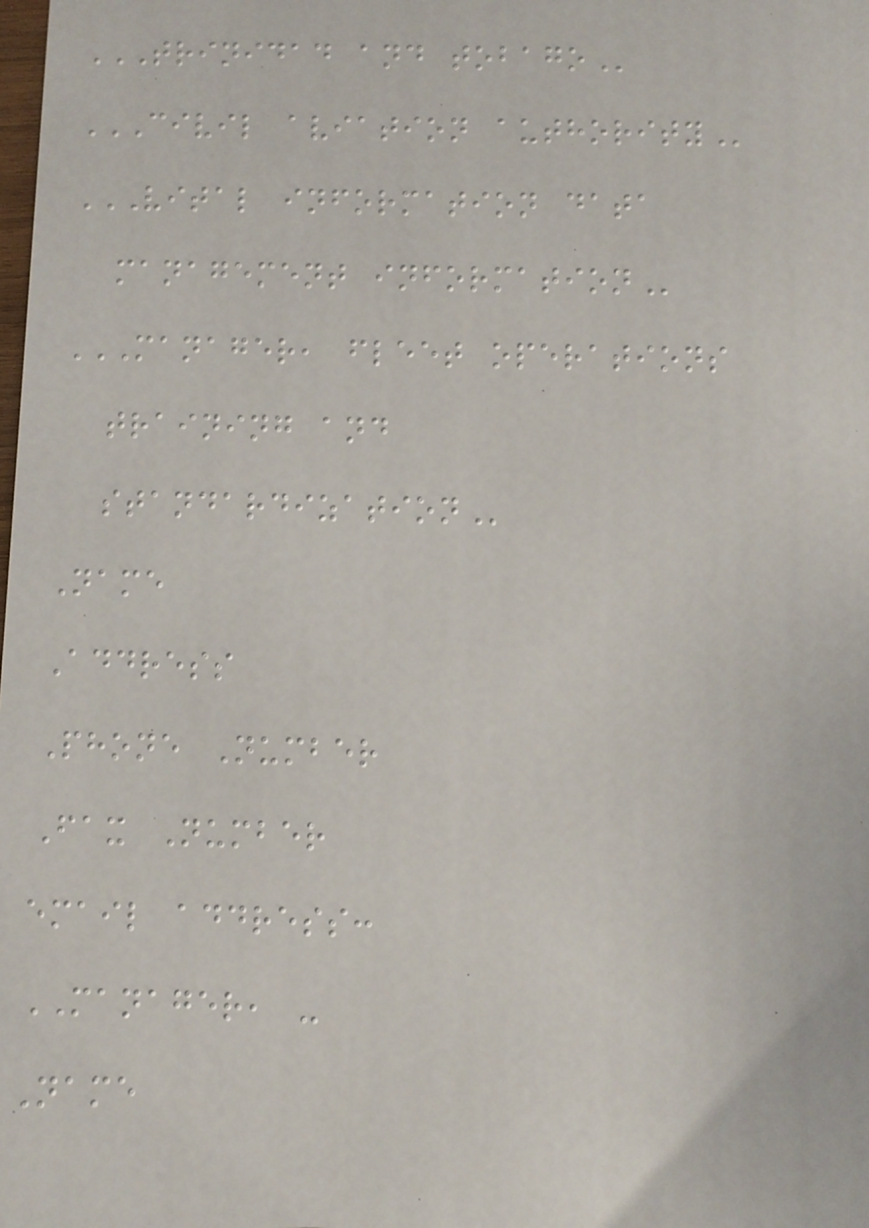TRINIDAD AND TOBAGO
CIVIL AVIATION AUTHORITY
VITAL INFORMATION DATA
MANAGEMENT INFORMATION
MANAGER, FLEET OPERATIONS
TRAINING AND
STANDARDIZATION
Name
Address
Phone Number
Fax Number
email address:
MANAGER, -
Name
